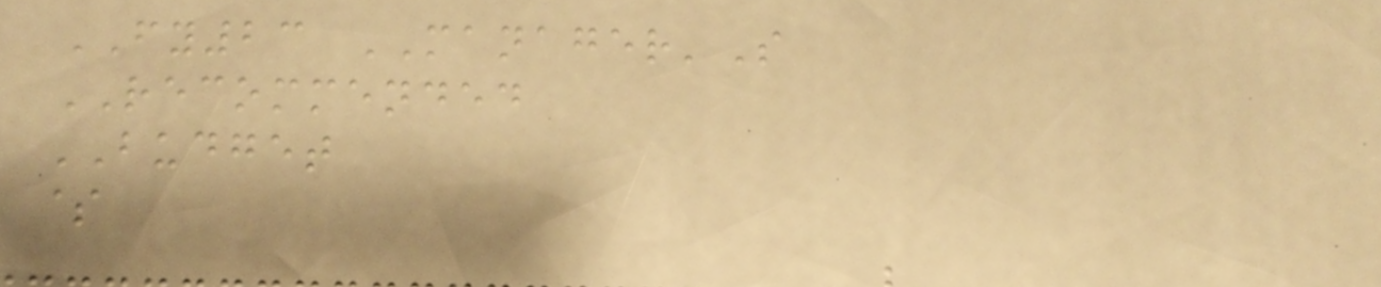FY23 MANAGER'S
RECOMMENDED
BUDGET
$
